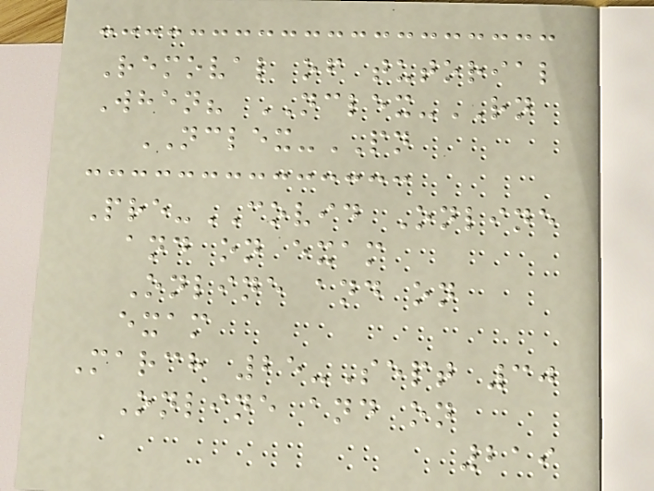Removal of tutorial
When? NCLEX-RN
NCLEX-PN
Pre-COVID Online
and on exam
Online and on
exam
March 25-Sept 30
Online and on
219
